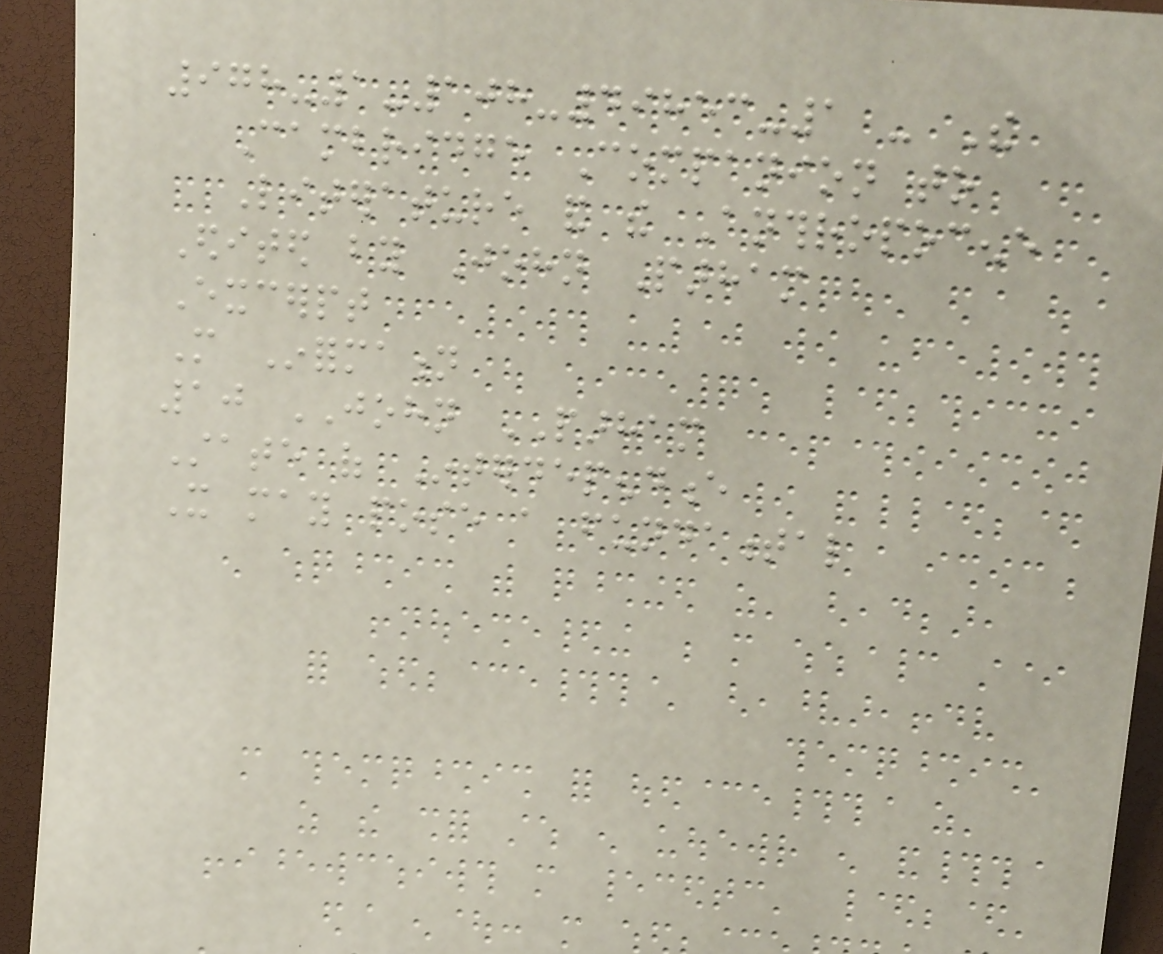978-1-108-49853-1 - The
Cambridge Companion to
Literature and the Anthropocene
Edited by John Parham
Excerpt
More Information
10 JOHN PARHAM
State of Interdependence
It may pose a fundamental
